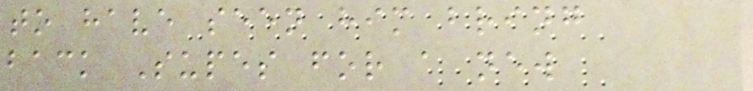to have seen him bring
back Supes for a new
